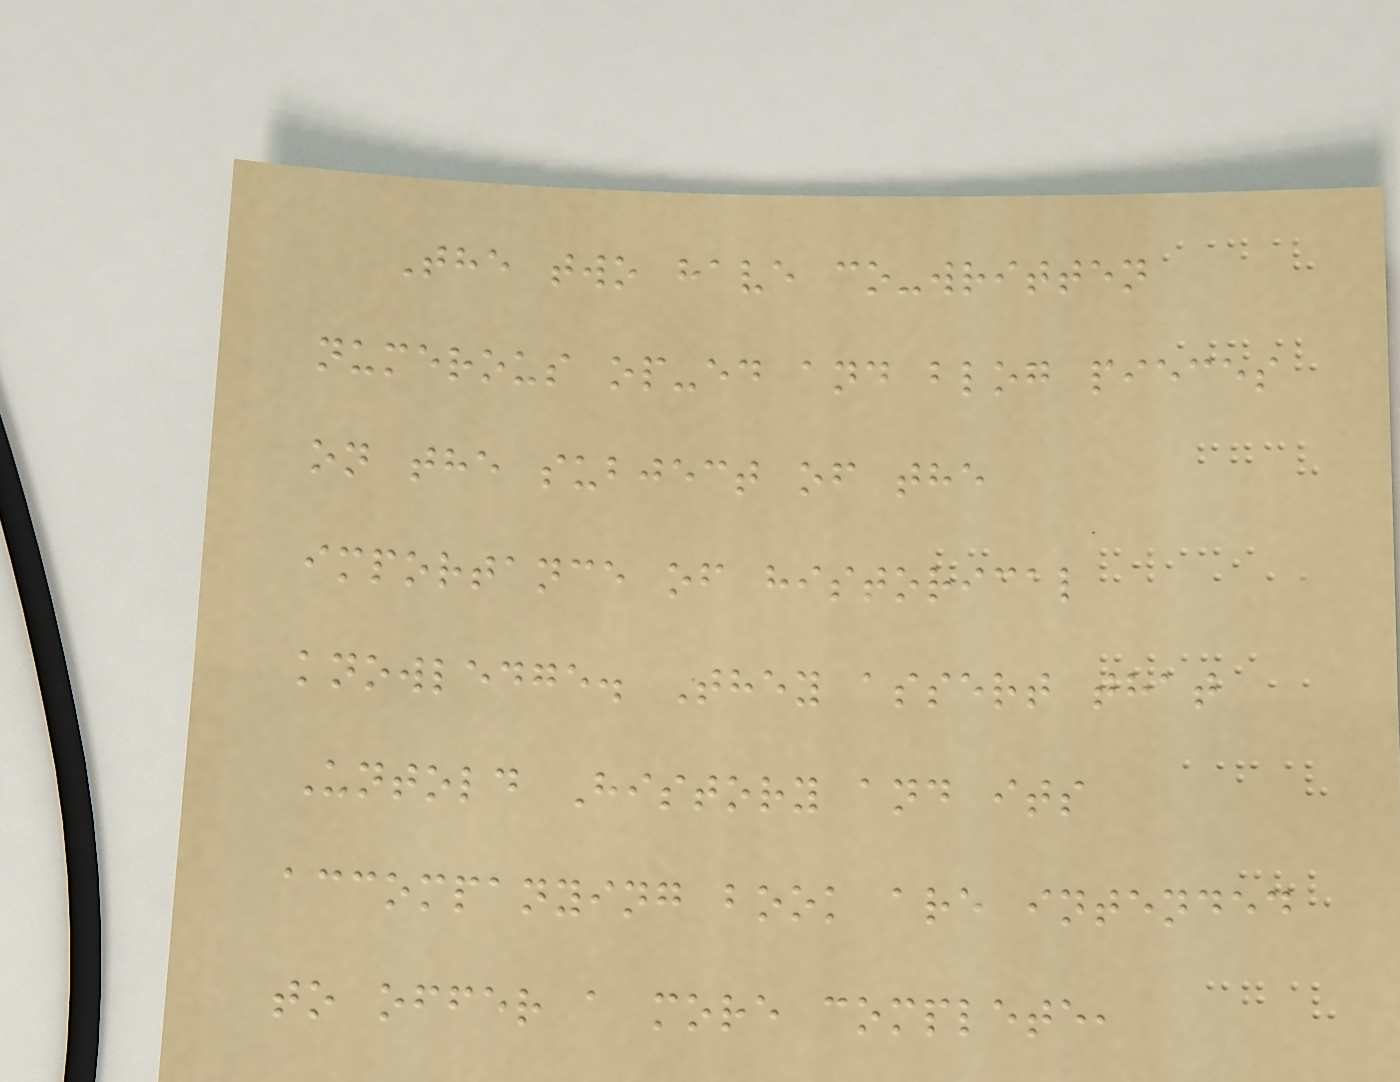The two have co-written
numerous op-ed and blog pieces
on the subject of the
importance of historical
knowledge. They assert that
Untold History and its
accompanying book are intended
to offer a more complete,
